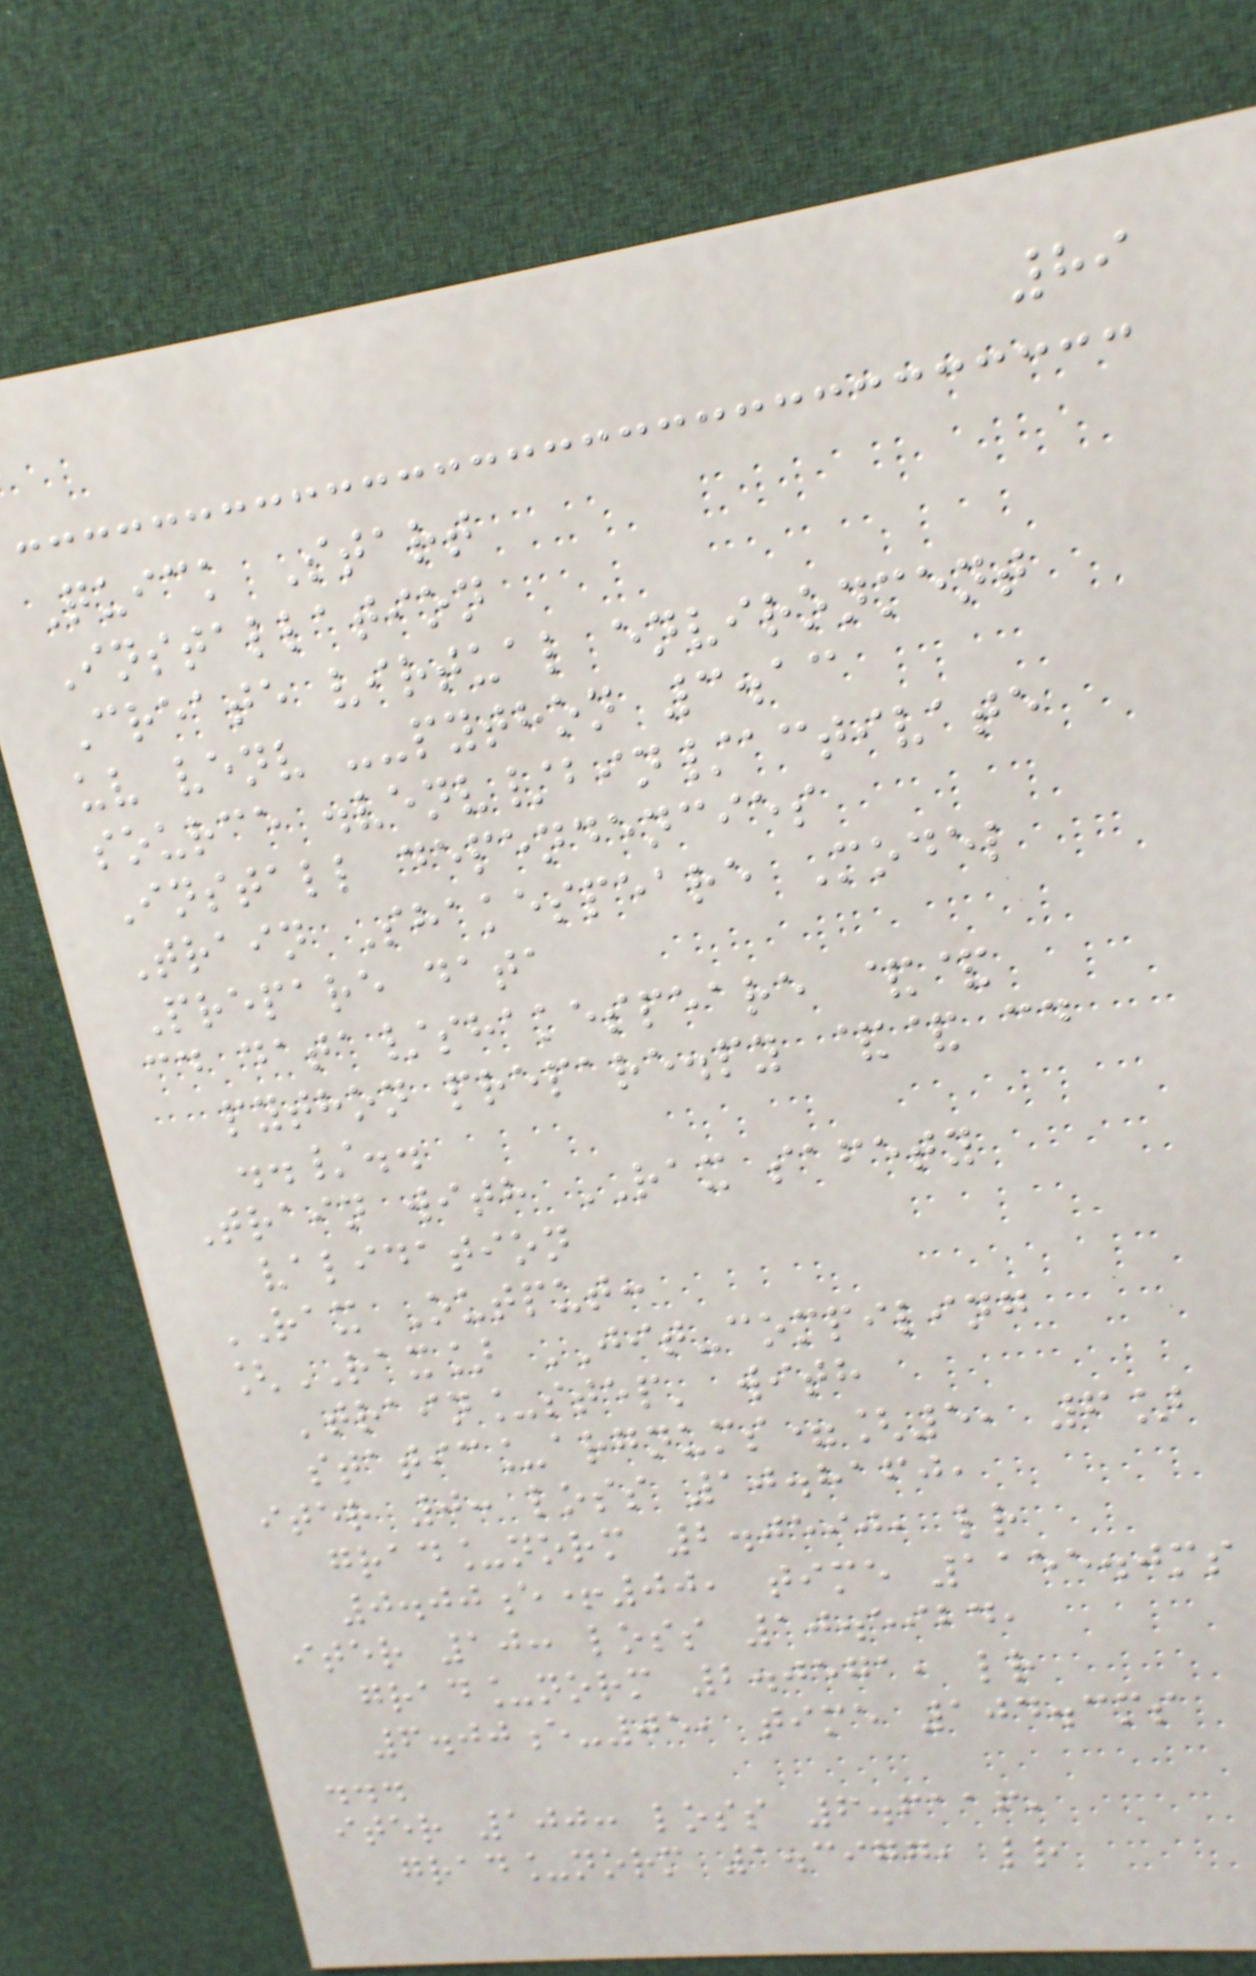89
Quick Start
Installation
Create virtual environment
uv venv --python 3.13
source .venv/bin/activate
Install dependencies
Train Shakespeare Model
Prepare data
cd data/shakespeare &&
python prepare.py && cd
../..
Train with RAX safety
validation
RAX Output:
[RAX] JIT-compiling
'train_step' with
static_argnums=[5, 6]
iter 0: loss 10.8160,
grad_norm 2.0590, lr
0.00e+00, time 1155.0ms
iter 10: loss 10.5924,
grad_norm 2.0571, lr
6.00e-05, time 104.3ms
...
iter 100: loss 6.6116,
grad_norm 1.3977, lr
